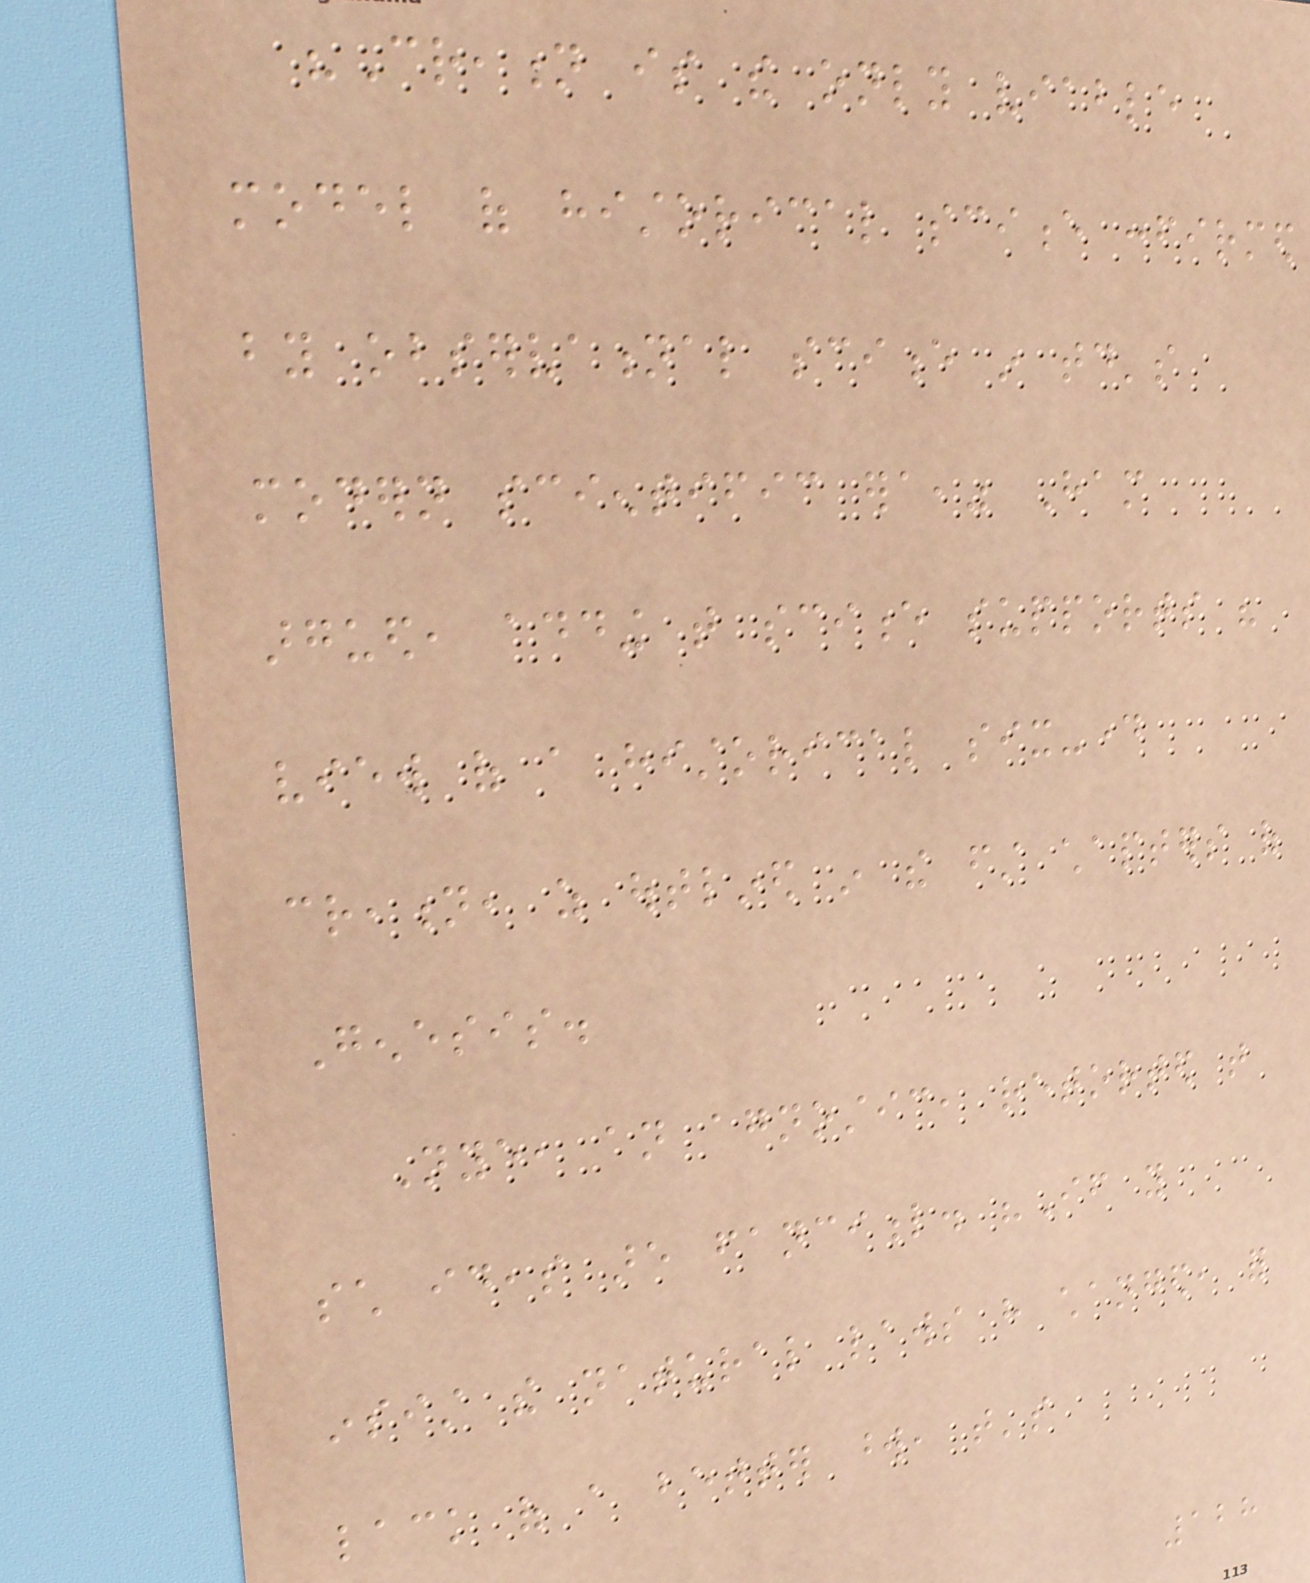"Creation is the only viable
model of historical science confirmed
by observational science in today's
modern scientific era," Ham
argued, adding that science supports his
view of a historical six-day
creation, as outlined in the first chapters of
Genesis.
Nye, an agnostic, retorted that
such ideas are fanciful. "If you
insist the natural laws have changed, for
lack of a better word, that's
128
